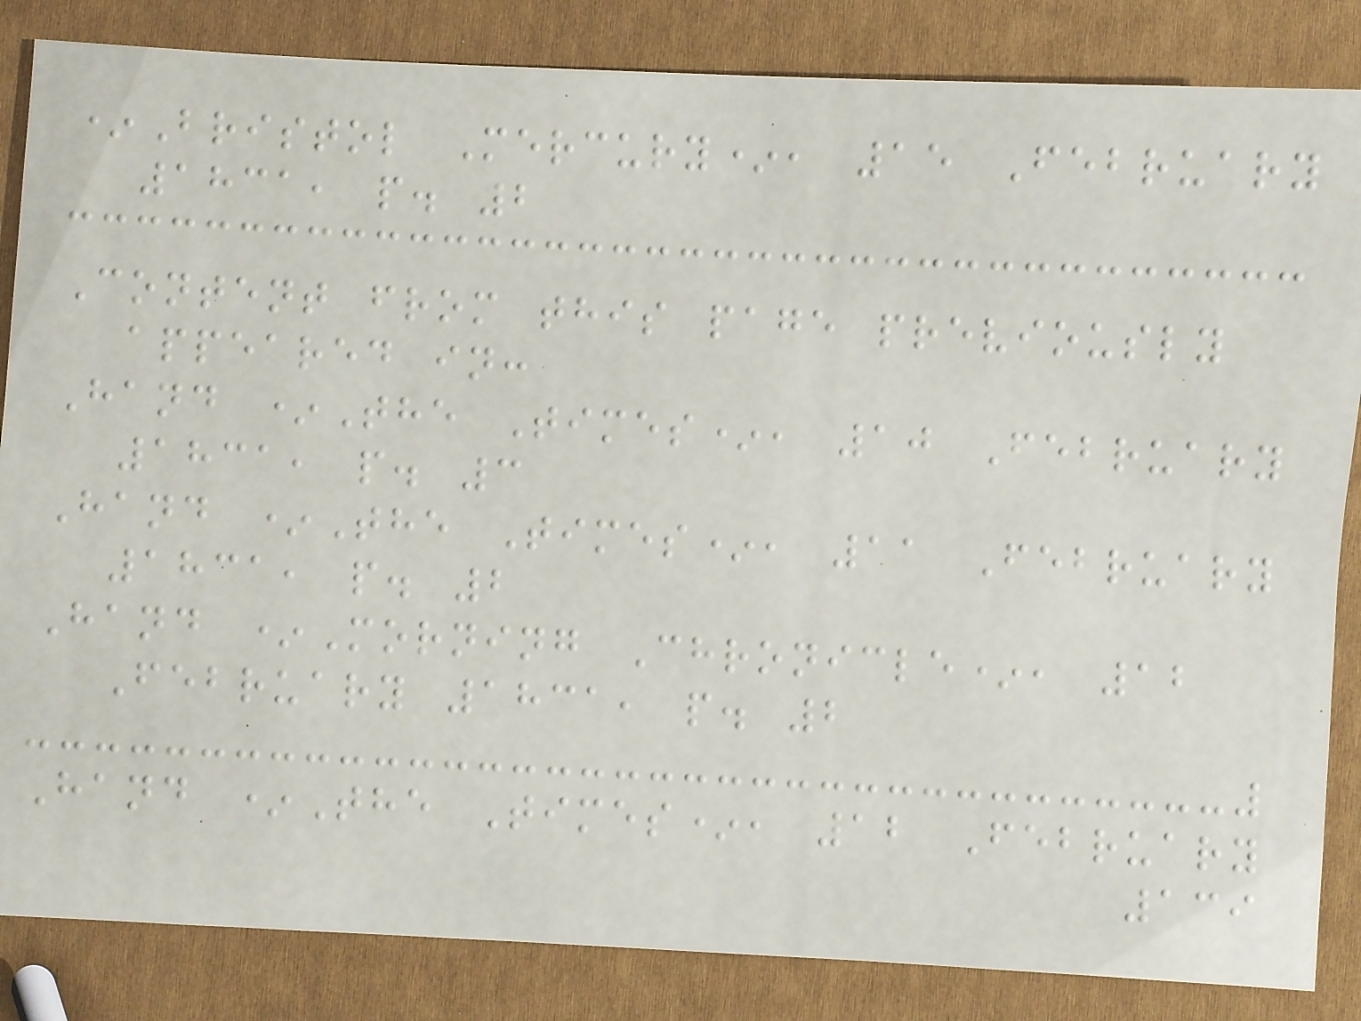*Bristol Mercury*, 15 February
1831, p. 2
Content from this page previously
appeared in:
Hand *The Times*, 10 February
1831, p. 3
Hand *The Times*, 11 February
1831, p. 2
Hand *Morning Chronicle*, 12
February 1831, p. 2
Hand *The Times*, 12 February
139
